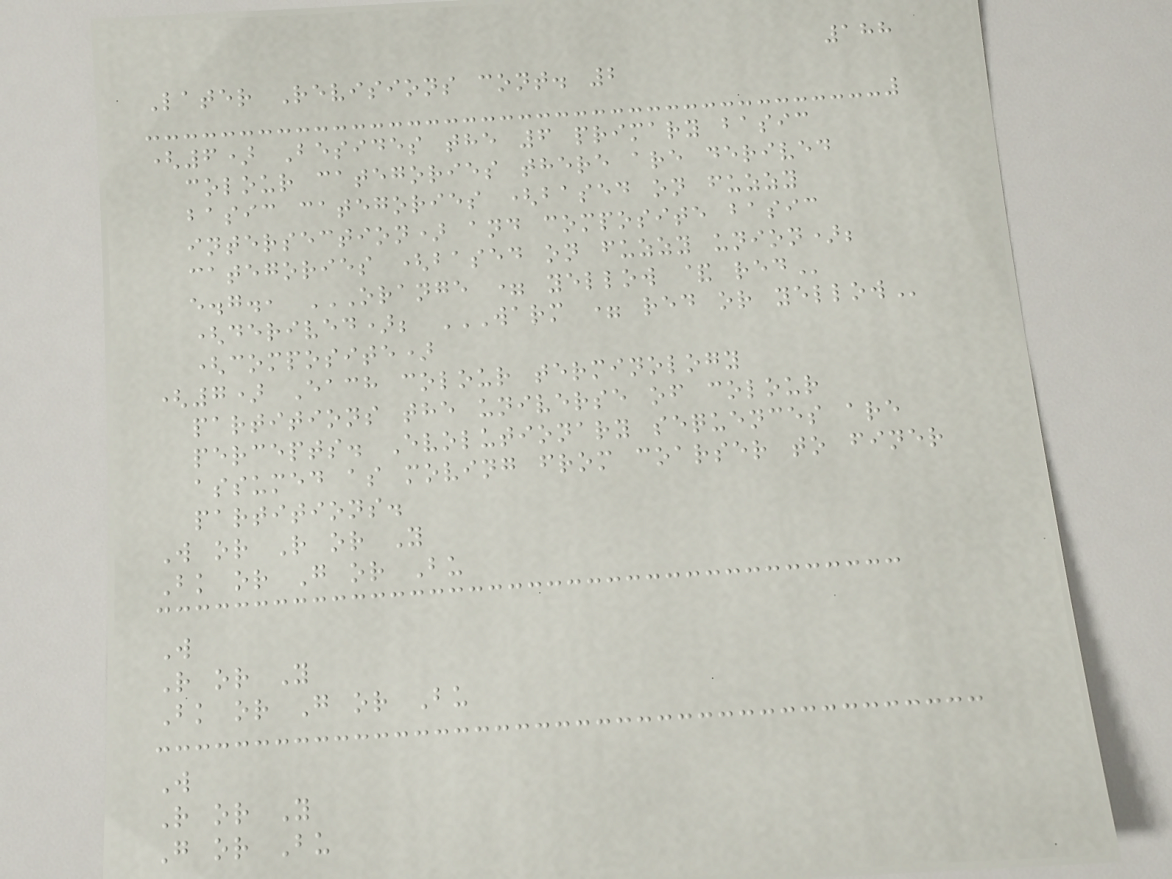188
Later Revisions cont. 2
(6) Besides the 6 primary basic
colour categories there are derived
basic categories (based on fuzzy
intersection) and composite basic
categories (based on fuzzy union);
e.g., ORANGE = YELLOW & RED
(derived); WARM = RED OR YELLOW
(composite)
(7) Each colour terminology
partitions the universe of colour
percepts. Evolutionary sequences are
assumed as moving from coarser to finer
partitions.
W or R or Y
Bk or G or Bu
W
R or Y
Bk or G or Bu
W
R or Y
G or Bu
